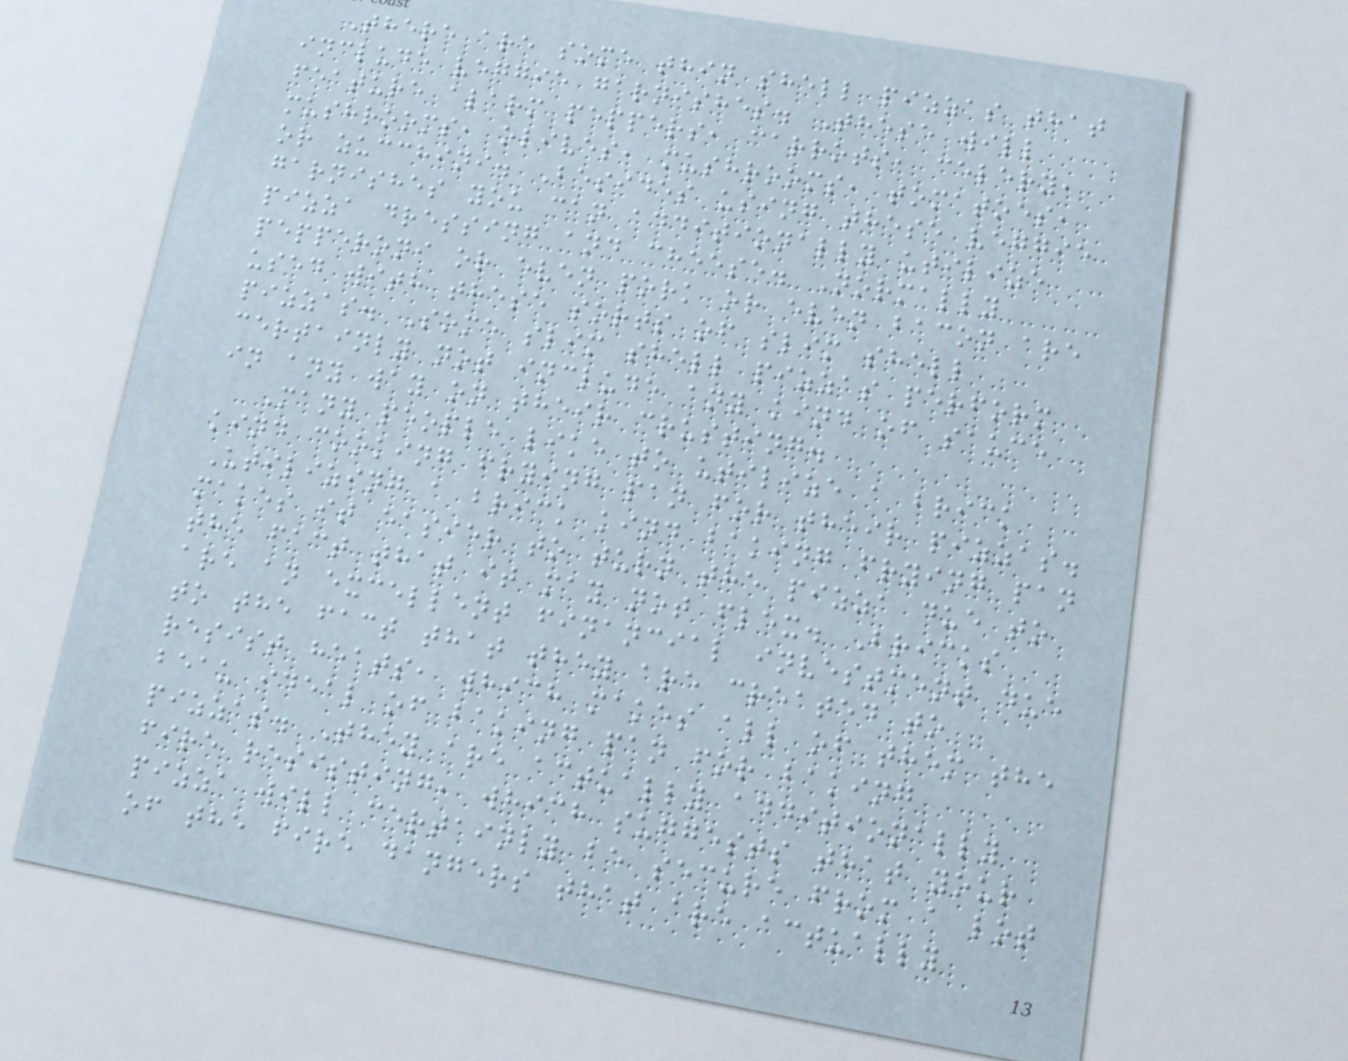There are some thin shell pizzas that
include veggie garnishes. These will
feature alarm peppers, carrots, celery,
mushrooms, olives, mushrooms, tomatoes,
or zucchini. Besides using these veggie
garnishes you can additionally utilize
pizza dressing and cheese. Normally
pepperoni or even pork or even bacon are
used with these sorts of slim shell
pizzas. Some slim shell pizzas perform
certainly not include any kind of sauce
in any way on their crusting.
Many people like to utilize a brick
kind cooking frying pan for their pizzas.
Utilizing a brick kind baking frying pan
makes it easier to turn the pizza due to
the fact that it may not flex. Bricks
are an excellent financial investment due
to the fact that they are created to
resist heats, which makes all of them the
beau ideal of baking pan for baking
pizzas. They are actually additionally
fire resisting, which suggests that your
pizza will certainly be secure from a lot
of the fire dangers that are actually
